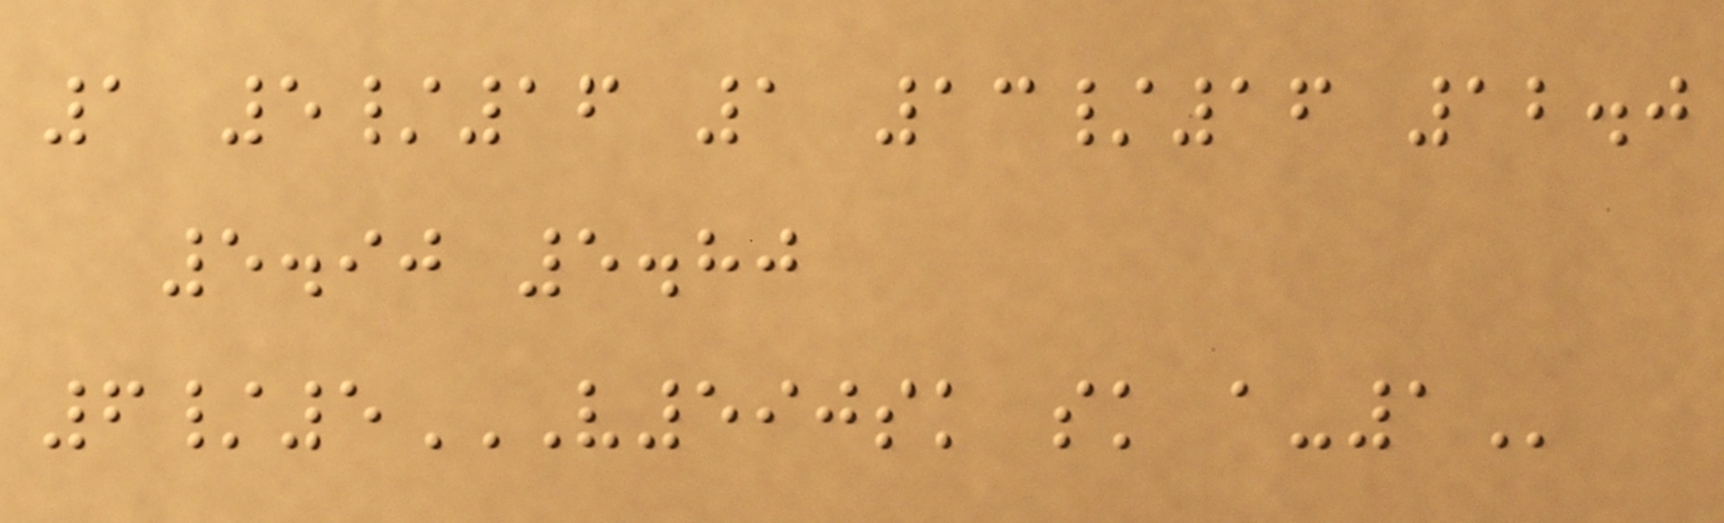1 5/16 1 13/16 12.0
5.90 5.80
6/5V590SK SK A-1
